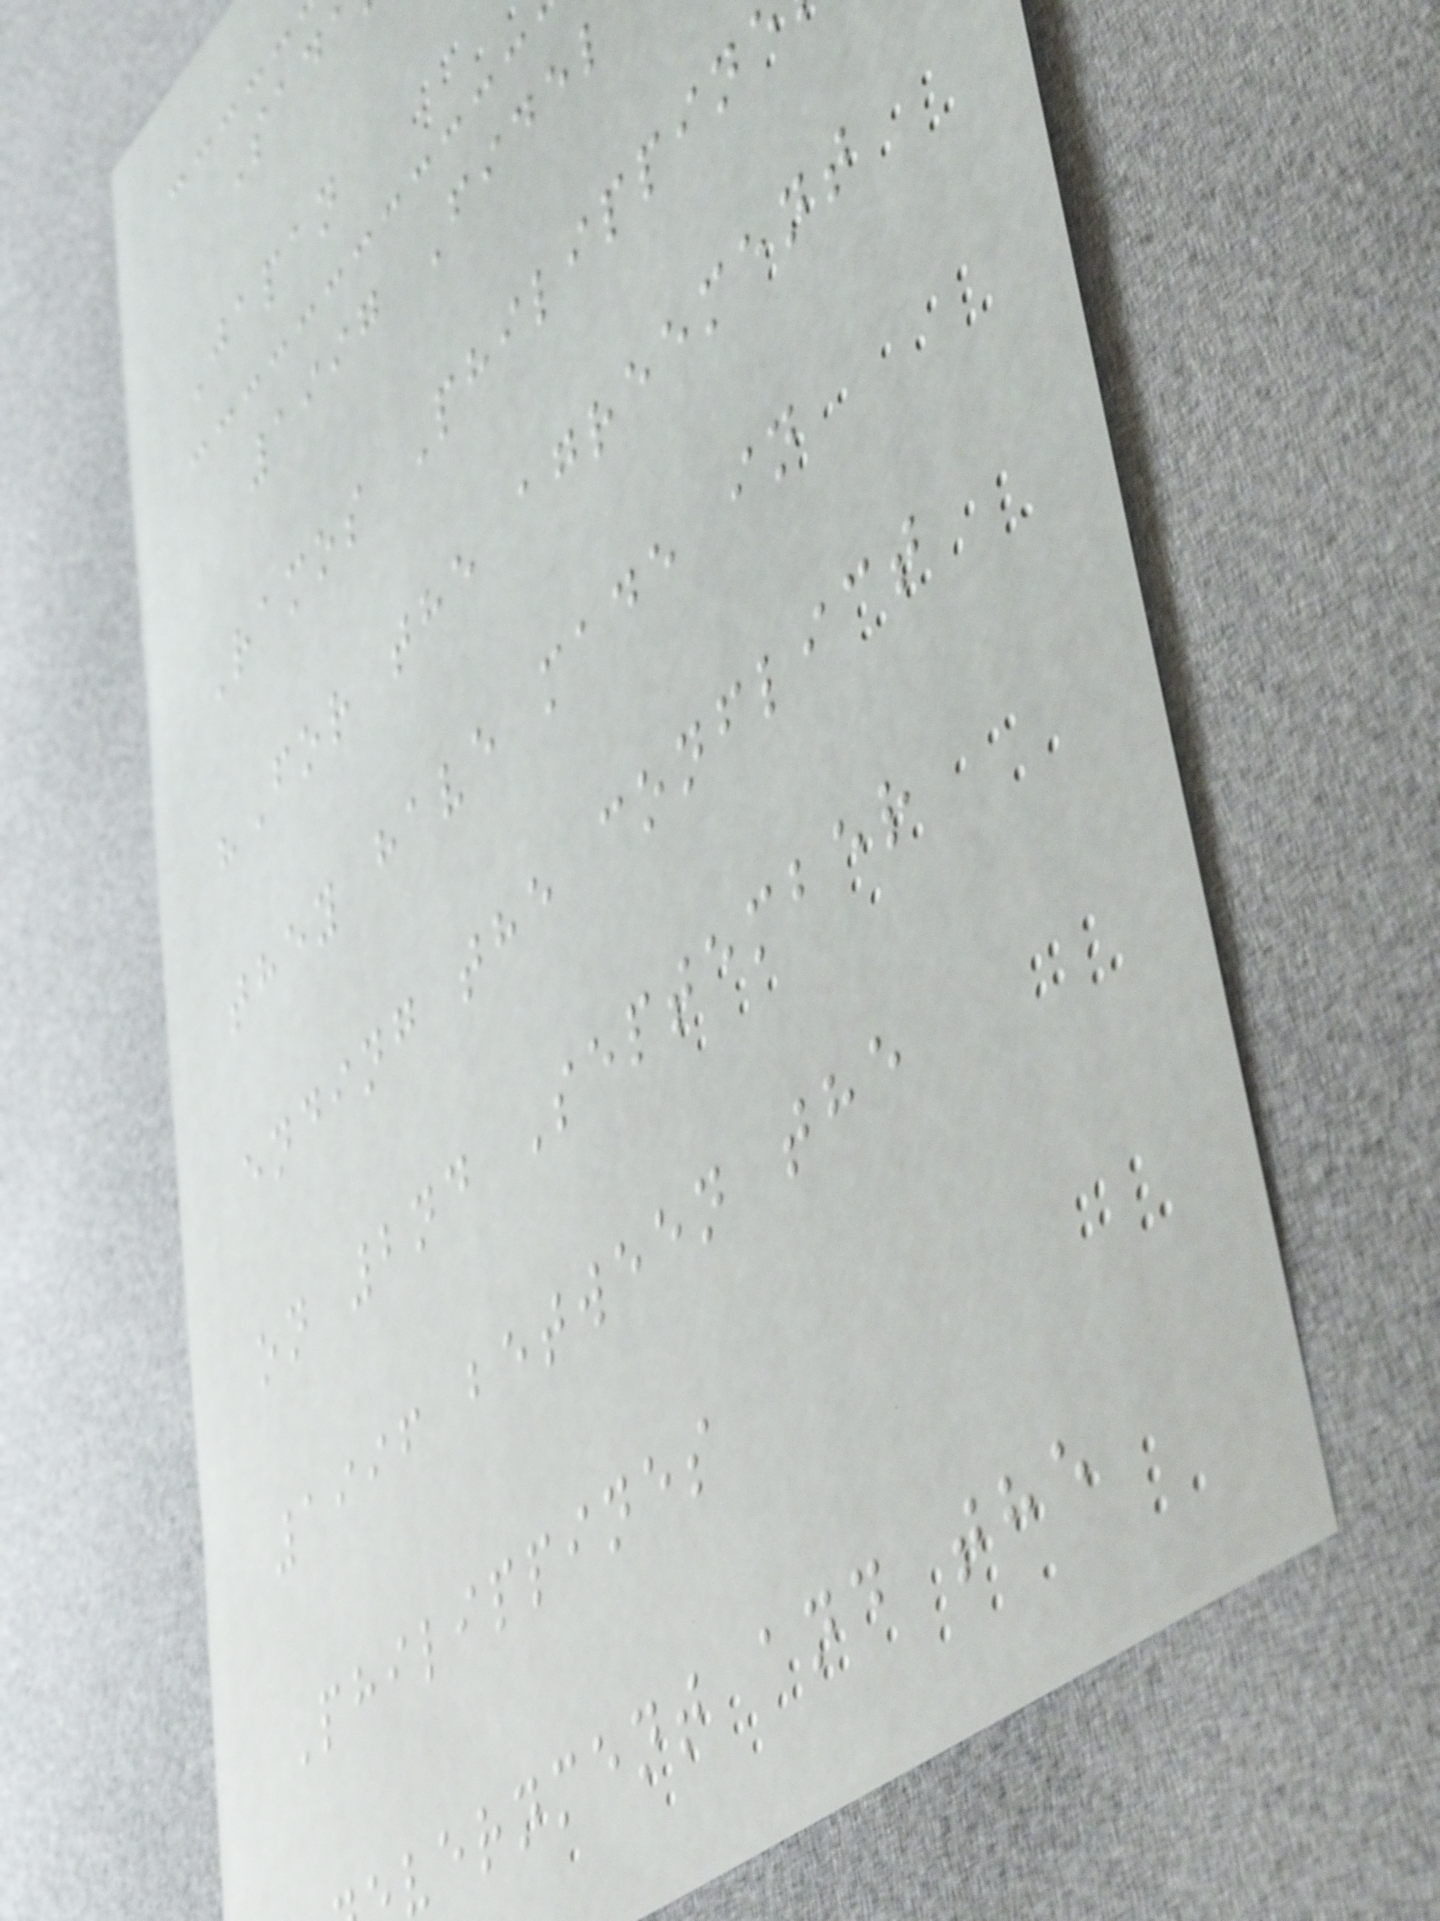Sad
Japan
1997 Fidel
Ramos Philippin
"For the agreement
they have made in
ending the conflict
on 2nd September
1996 between the
Philippines
vernment and the
